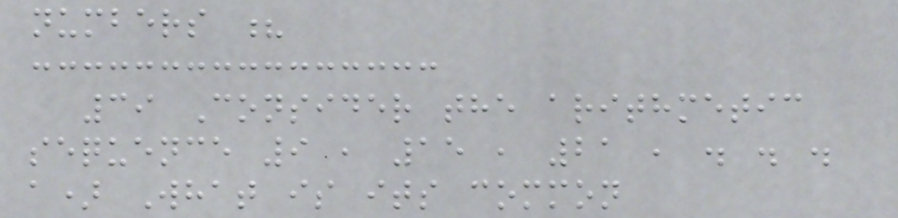numbers ?
39 Consider the arithmetic
sequence 9 , 15 , 21 , . . .
a) What is its common
